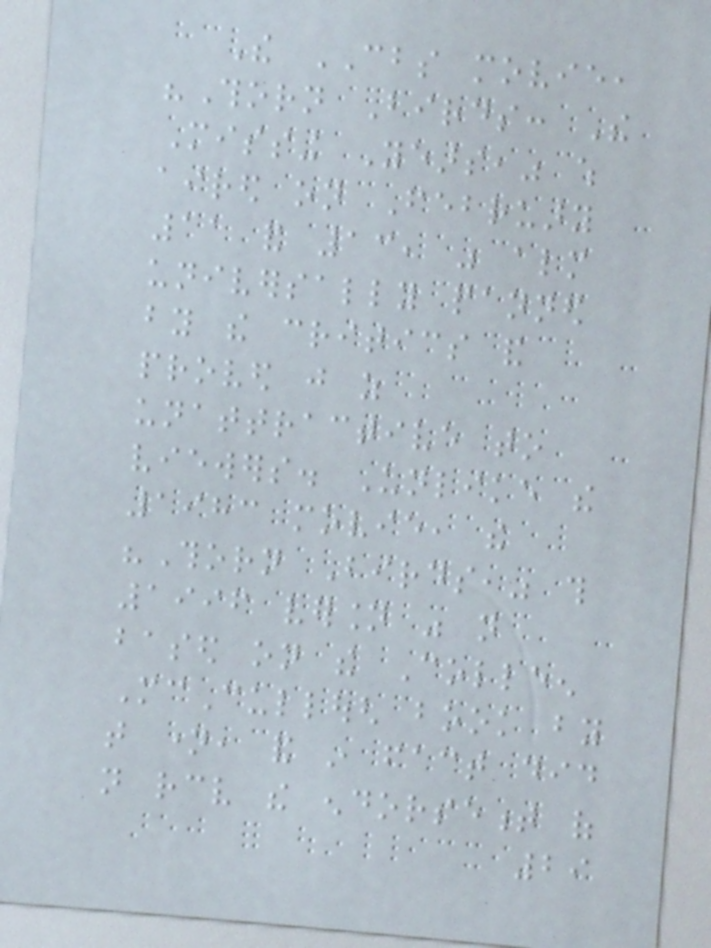The CBS movie,
"Thorn Birds: The
Missing Years," which
aired on February
11 and 13, was almost
universally panned
by the critics and
proved just as
unattractive to
viewers. Unlike the
1983 movie, the
"Thorn Birds," this
1996 version was not
based on the Colleen
McCullough book by
that name, and in fact did
not receive the endorsement of
29
